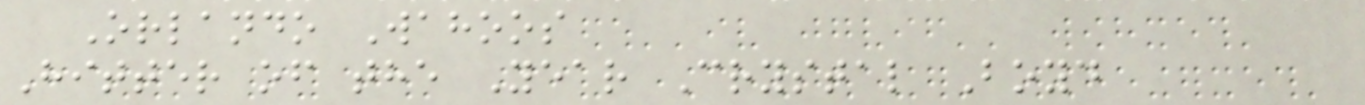Orlando Wahoos
Hitter of the Year Crystal Boyd
